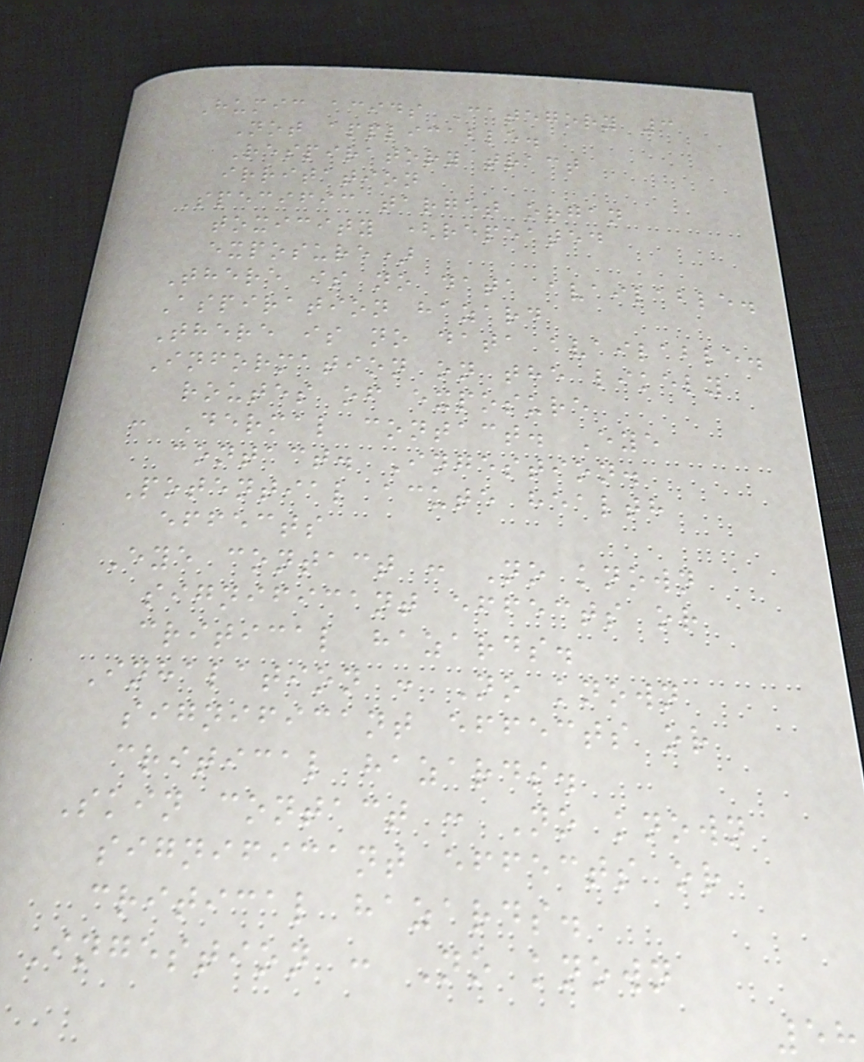Humic acids Category 3
Not applicable.
Respiratory tract
irritation
Specific target organ
toxicity (repeated
exposure)
There is no data available.
Aspiration hazard
There is no data available.
Information on the likely
routes of exposure
: Dermal contact. Eye
contact. Ingestion.
Potential acute health
effects
Eye contact : No known
significant effects or
critical hazards.
Inhalation : No known
significant effects or
critical hazards.
Skin contact : No known
significant effects or
critical hazards.
Ingestion : No known
58
